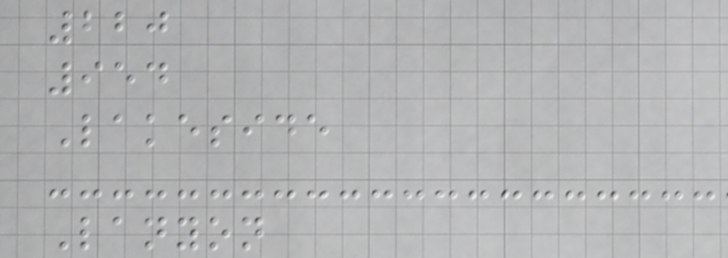220
954
Lakeside
Lanyon
